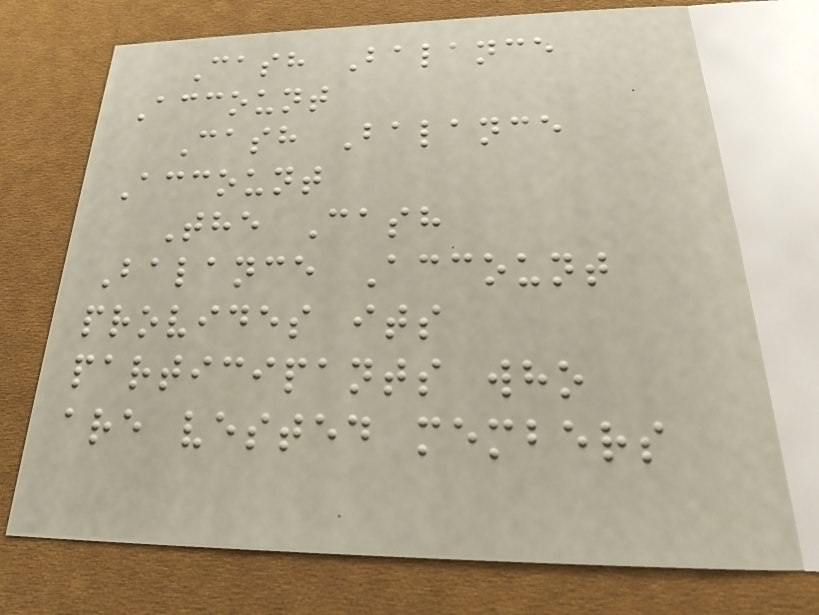Cash Balance
Account
Cash Balance
Account
The Cash
Balance Account
provides its
participants who
are vested members
